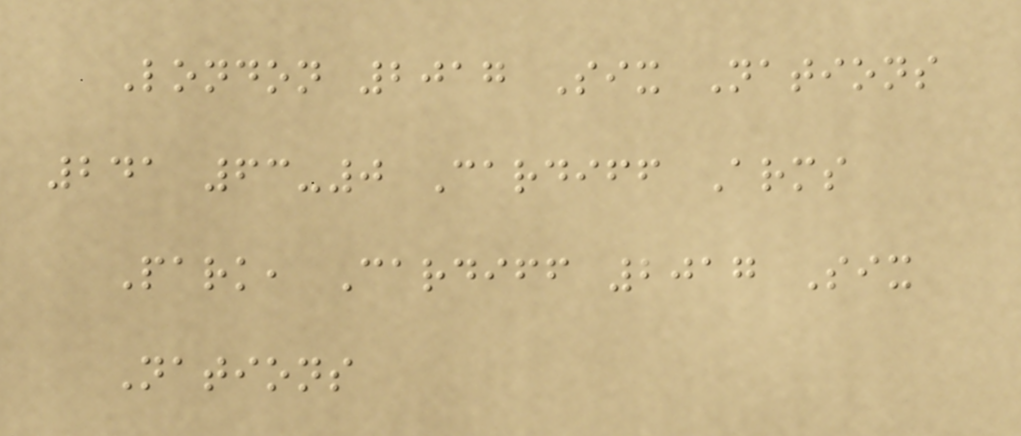London 2017 Six Nations
241 63-0 Cardiff Arms
Park, Cardiff 2017 Six
Nations
